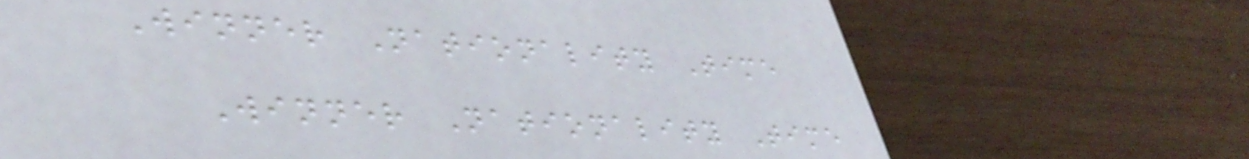Winner Nationality Time
Winner Nationality Time
